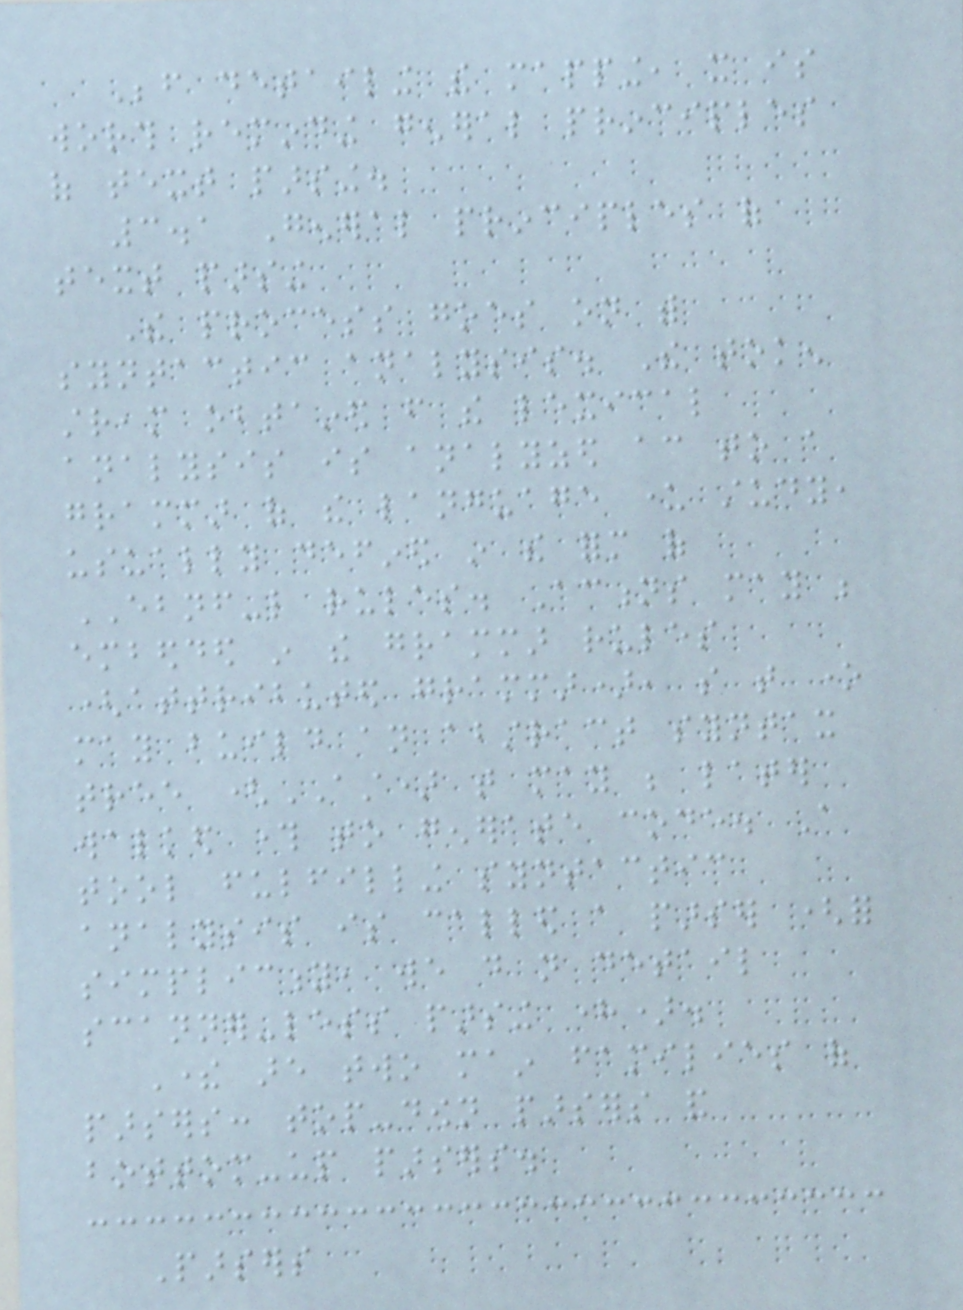Before detailing the mapping, it is
worth reminding general principles
of text parsing.
3.1 General principles of
text parsing
The process goes on with
syntactic analysis. The token
stream obtained from the lexical
analysis is analyzed according to a
grammar of the language under study,
usually defined in the form of
EBNF-like rules. Actions may be
embedded in the grammar rules
(attributed grammar), so that one
may build an abstract syntax
tree (AST) that may be later
walked through to generate code. A
tool fulfilling syntactic
analysis is called a parser (for
simplicity, we do not detail
scanner-less parsing here).
There are two main families of
parsers: top-down parsers and
bottom-up parsers.
Parsers
